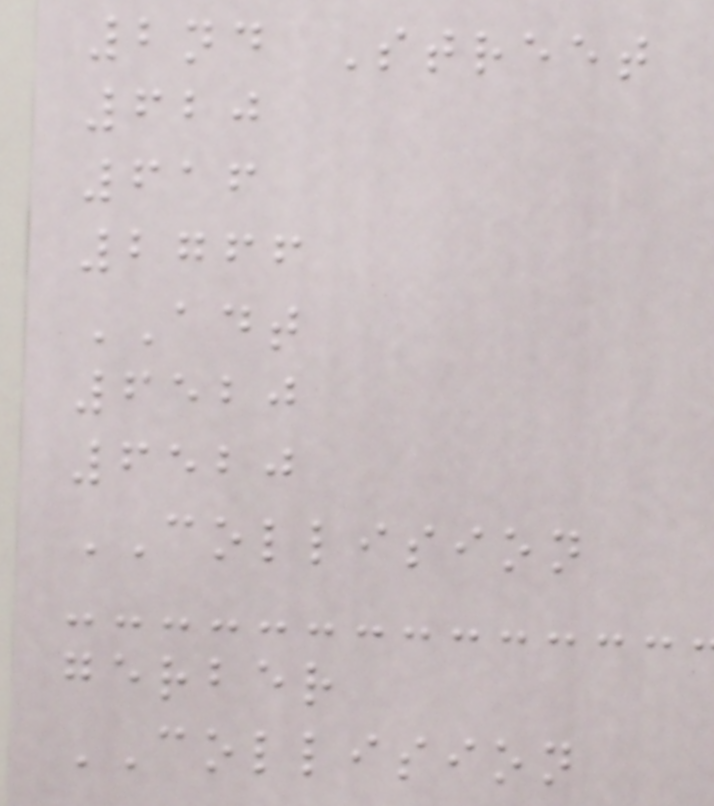2nd Street
620
616
2766
ADT
6520
6520
COLLISION
gerber
COLLISION
